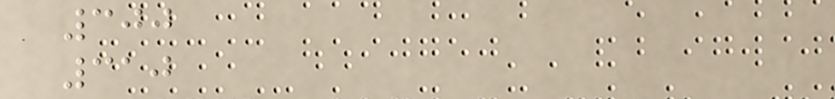300
310
